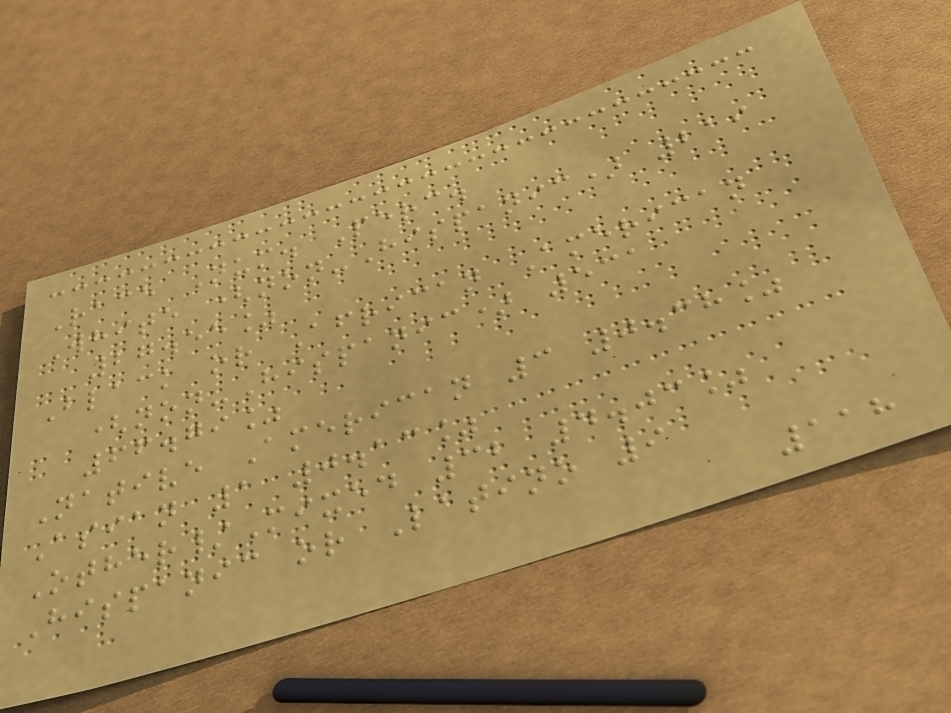Race Num. Perc.
White (non-Hispanic) 219
27.55%
Black or African American
(non-Hispanic) 531
66.79%
Native American 3 0.38%
Asian 1 0.13%
Other/Mixed 32 4.03%
Hispanic or Latino 9
118
